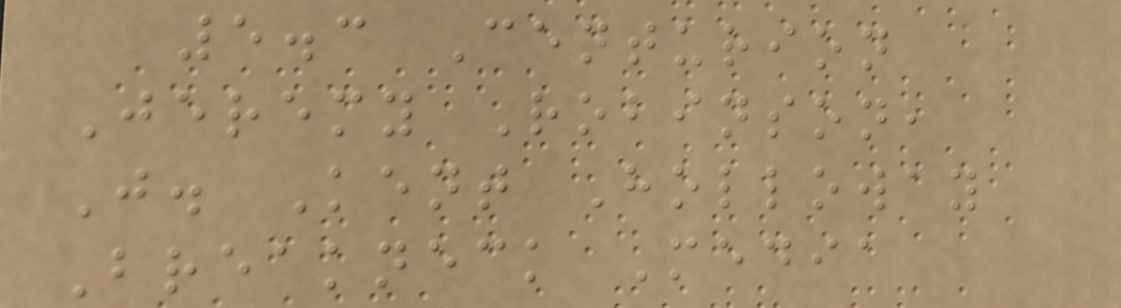5.3 Centurion
Jeremy Robinson,
J. Kent Holloway
Breakneck Media
